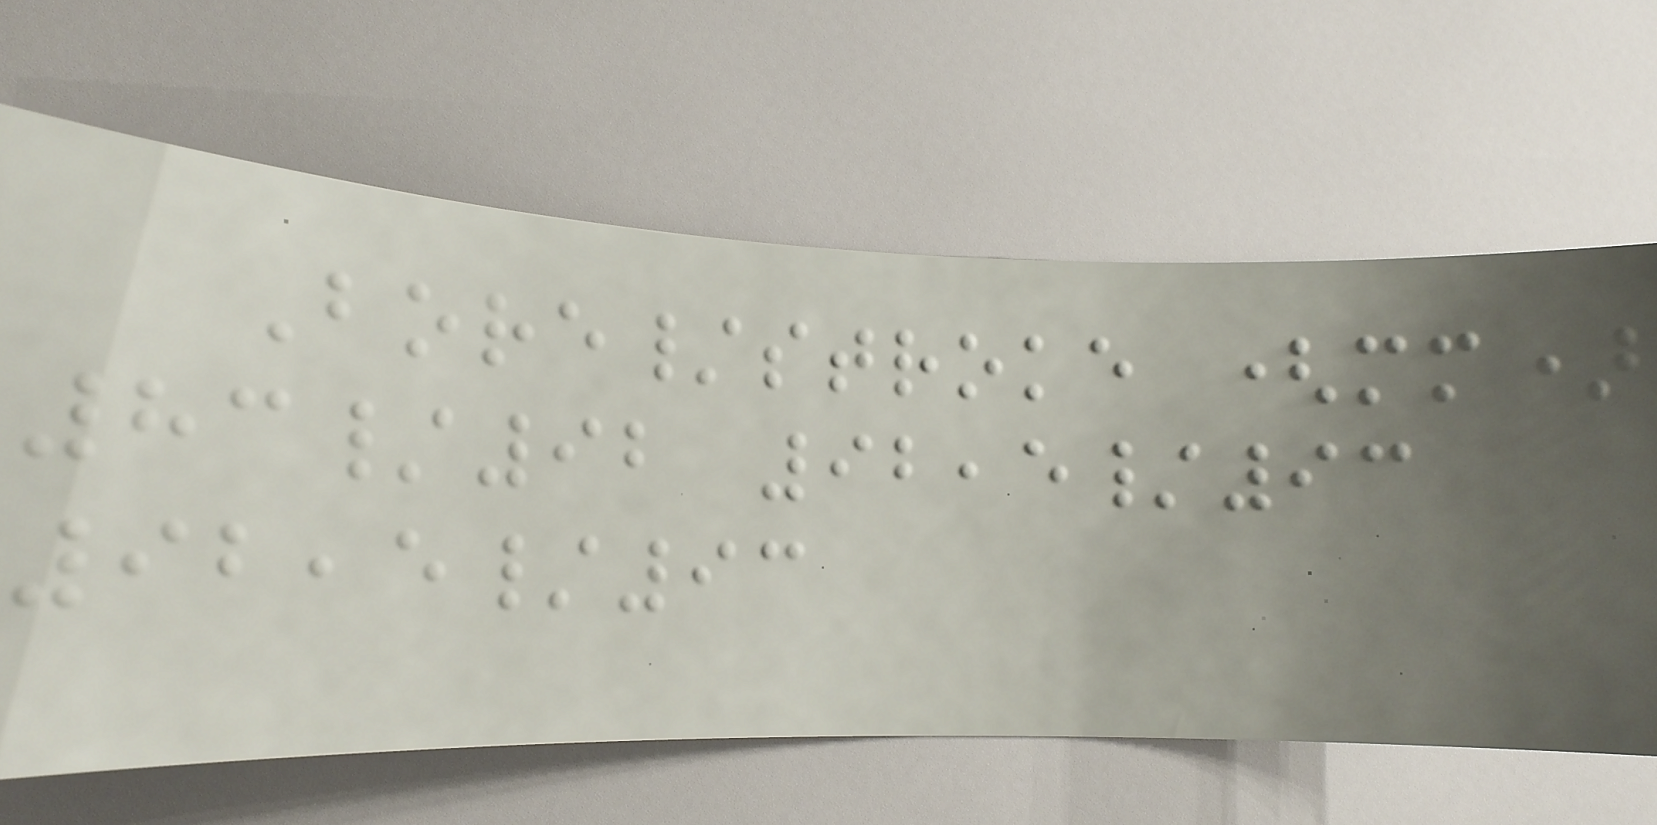Bore/stroke (mm)
83/92 92,5/93
92,5/93
